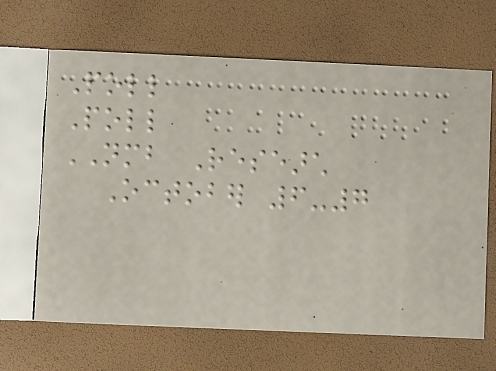Poll
Poll
NMB Research
October 6-7
